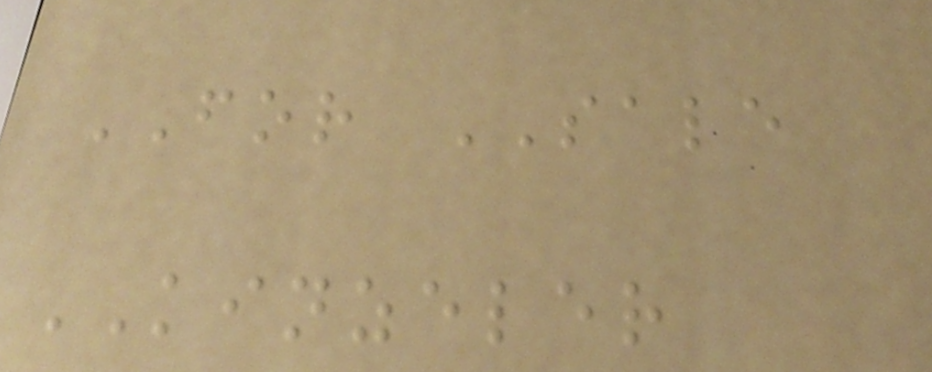FOR SALE
KINZELER
